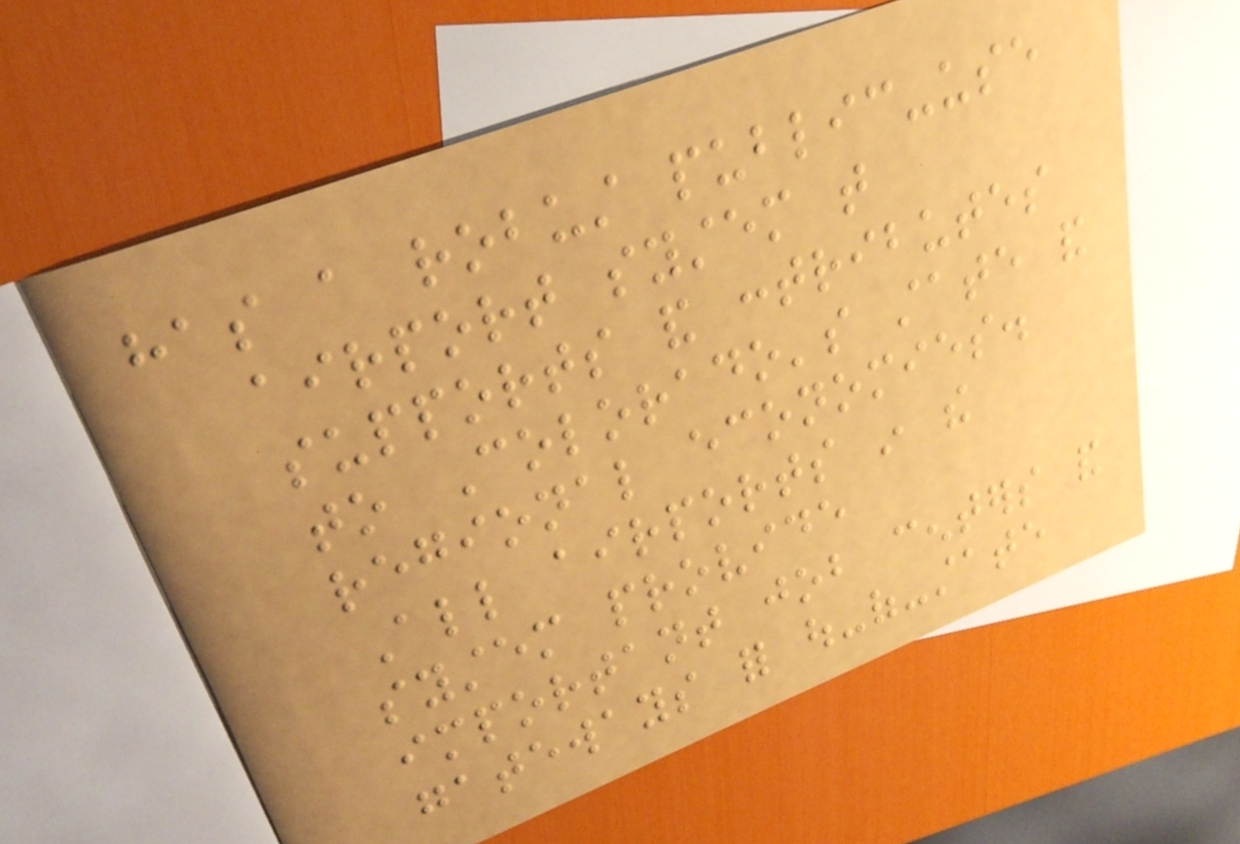has a robust public-use
airport system that
supports and contributes
to Colorado's state and
regional economies.
All airports in the
system provide
important job centers and
gateways for out-of-state
